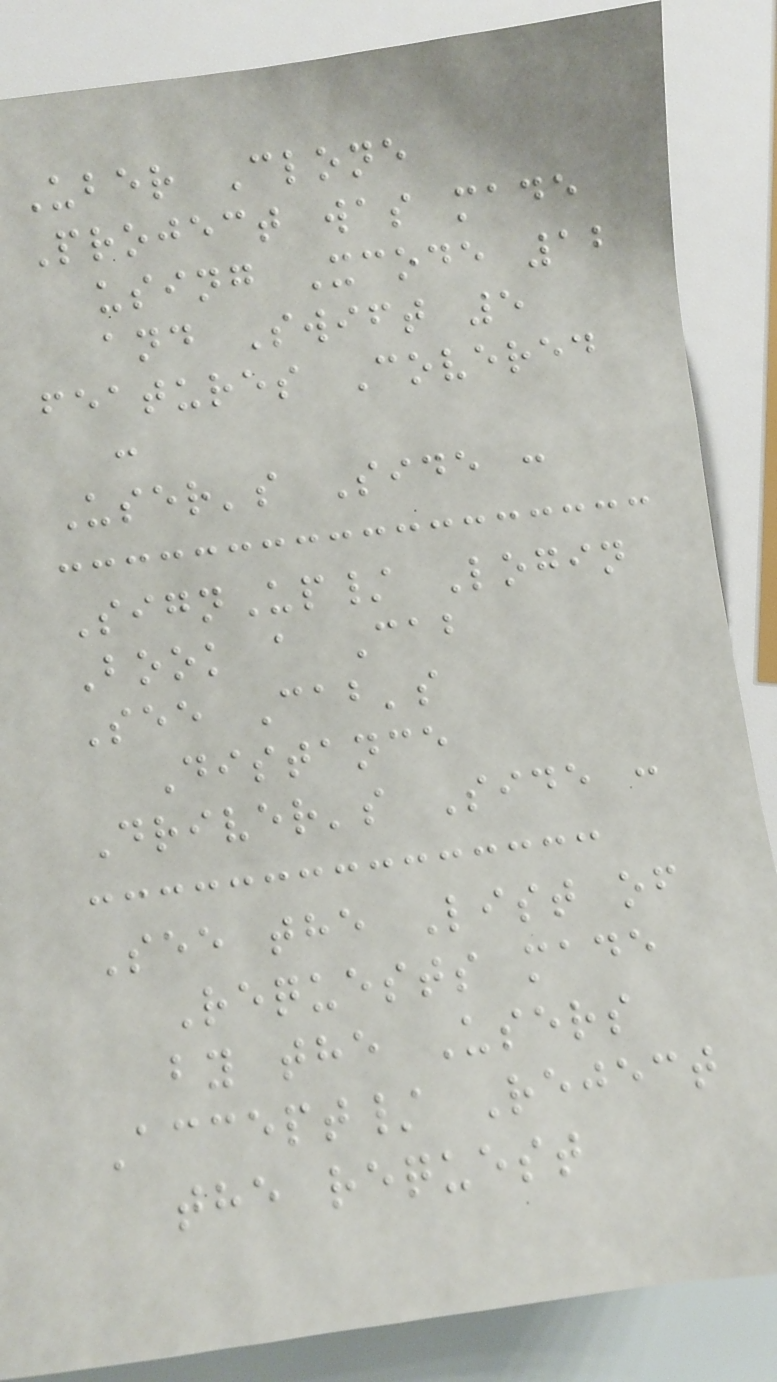Uber Clone
Project was made
using Xcode 12
and Swift 5
features Covered
:
User's Side :
SignUp/ Login
Book a Cab
See Cab's
Distance
Driver's Side :
See the List of
Requests made
by the Users
Accept/ Reject
the request
